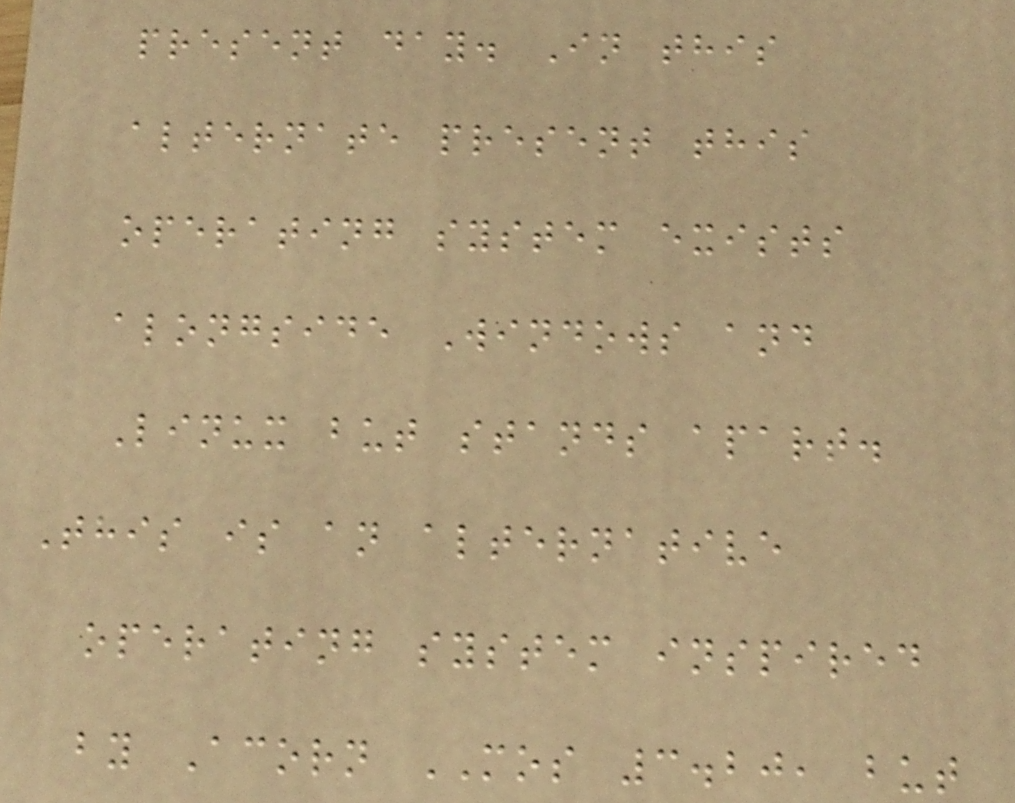present day. In this
alternate present this
operating system exists
alongside Windows and
Linux but stands apart.
This is an alternative
operating system inspired
by Acorn MOS 3.20, but
